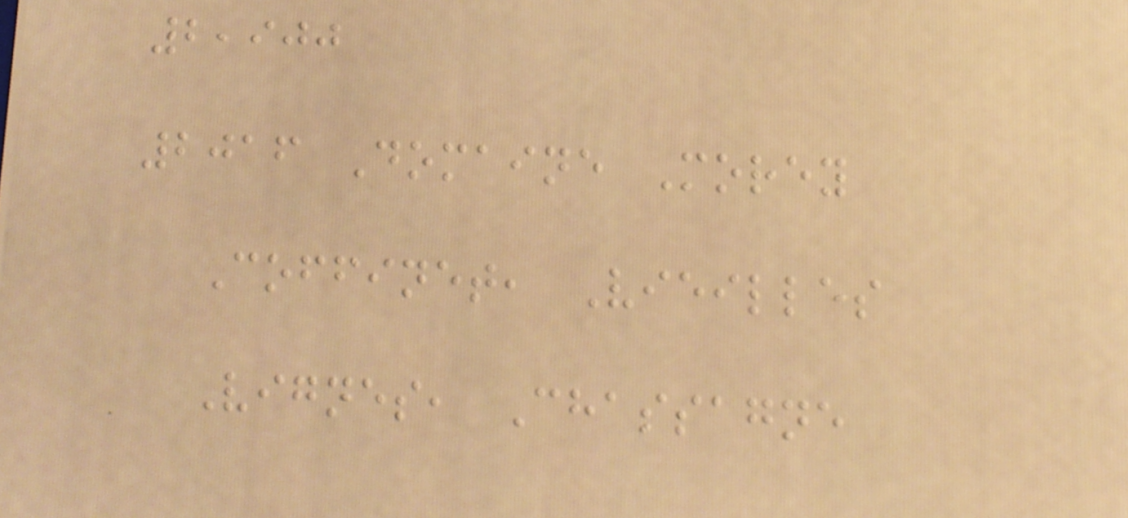2,900
2016 Domaine Morey
Coffinet, Vieilles
Vignes, Chassagne
